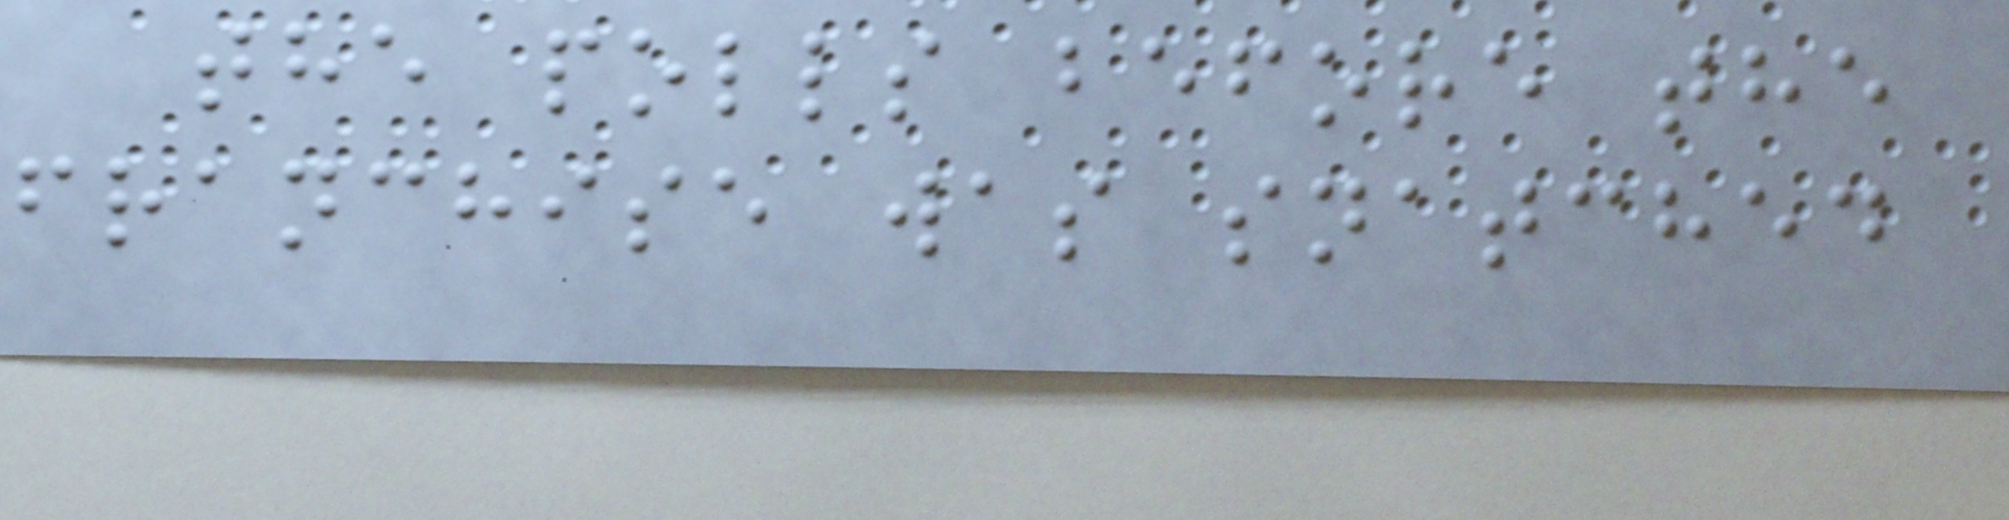the polls before the
franchise was snatched
